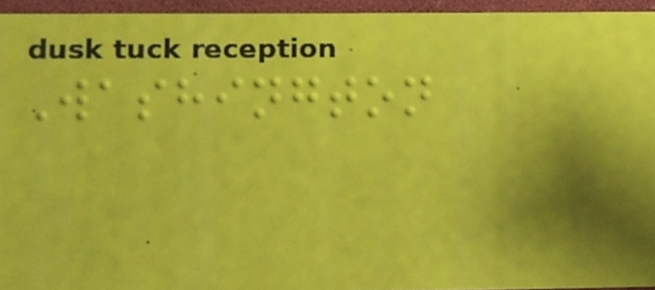Washington
